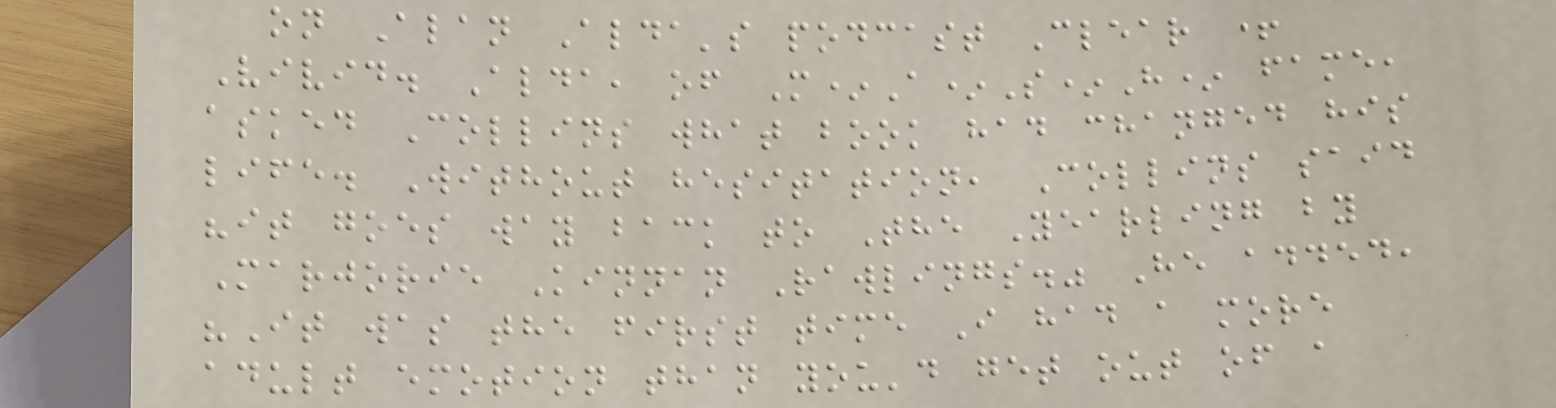on Alan Alda's podcast Clear +
Vivid. Alda, of M*A*S*H* fame,
asked Collins what book had changed his
life. Without hesitation, Collins said
"it goes way back to The Yearling by
Marjorie Kinnan Rawlings." He added,
"It was the first time I had a more
adult emotion than you'd get out of a
